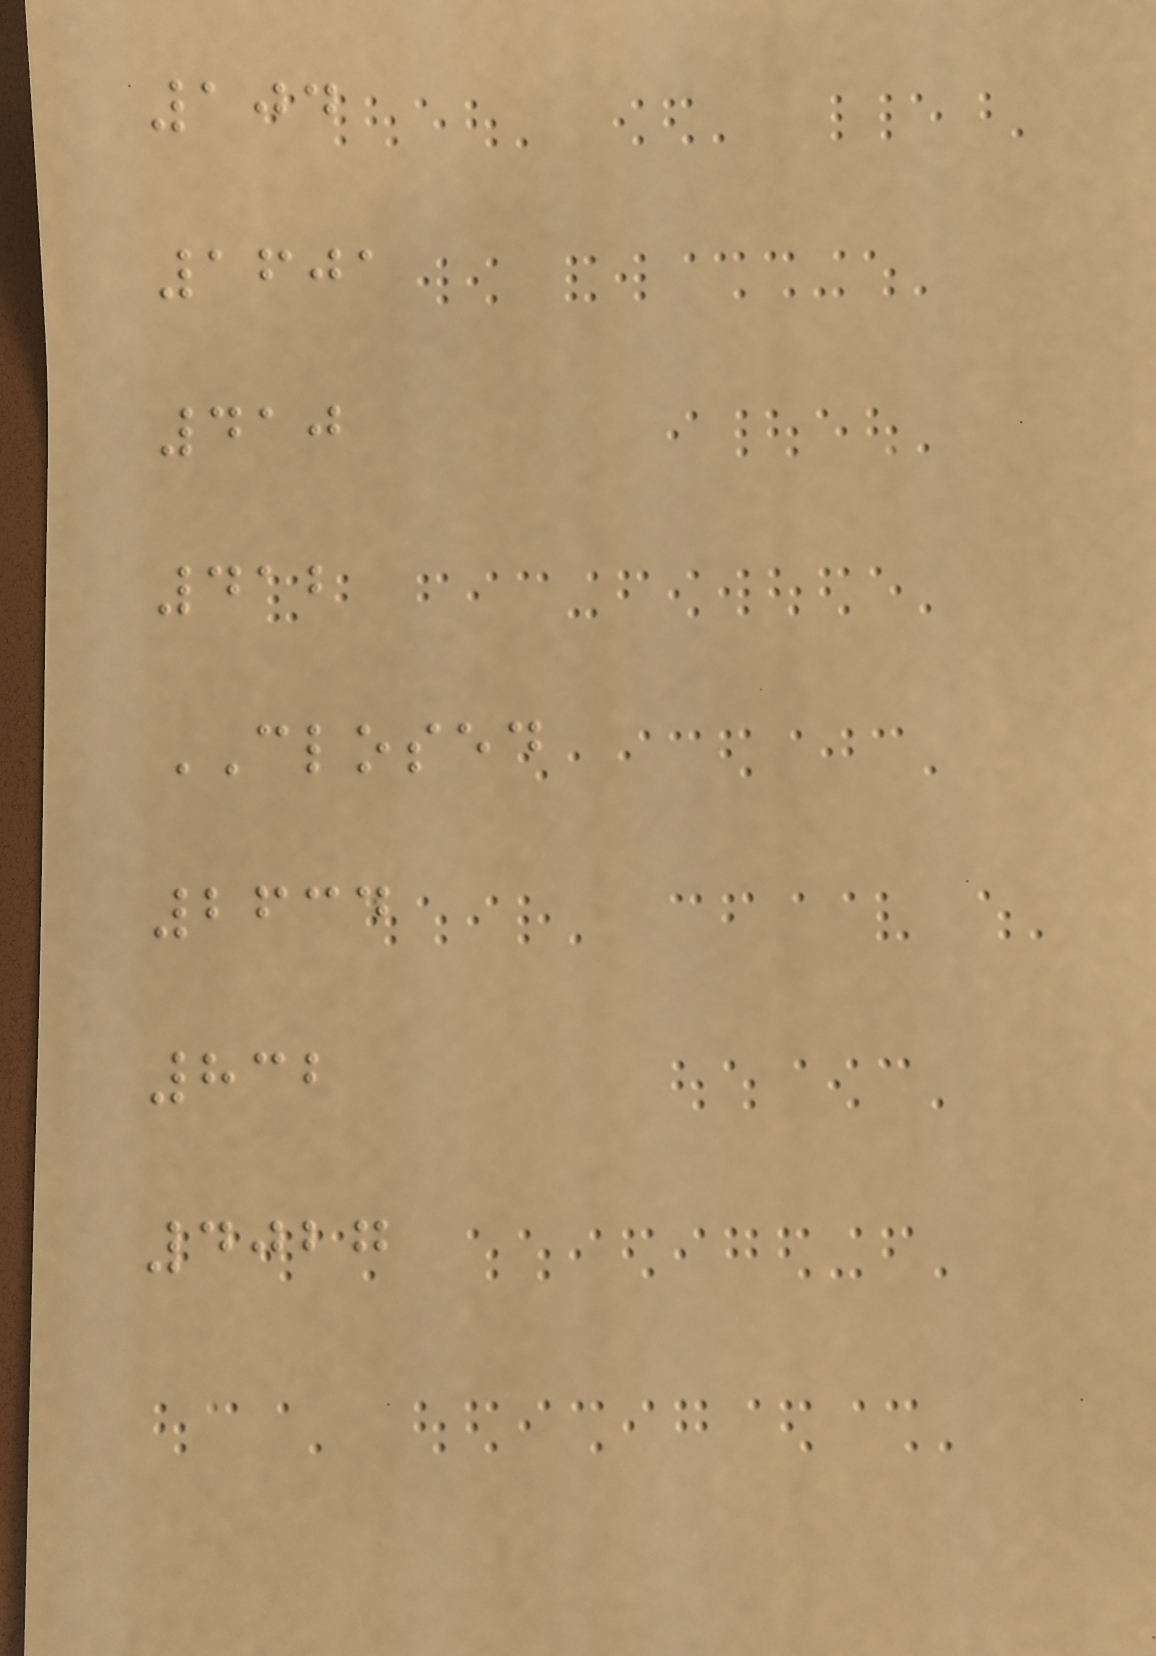104
1601
410
412
CLOSED
2634
832
4027
